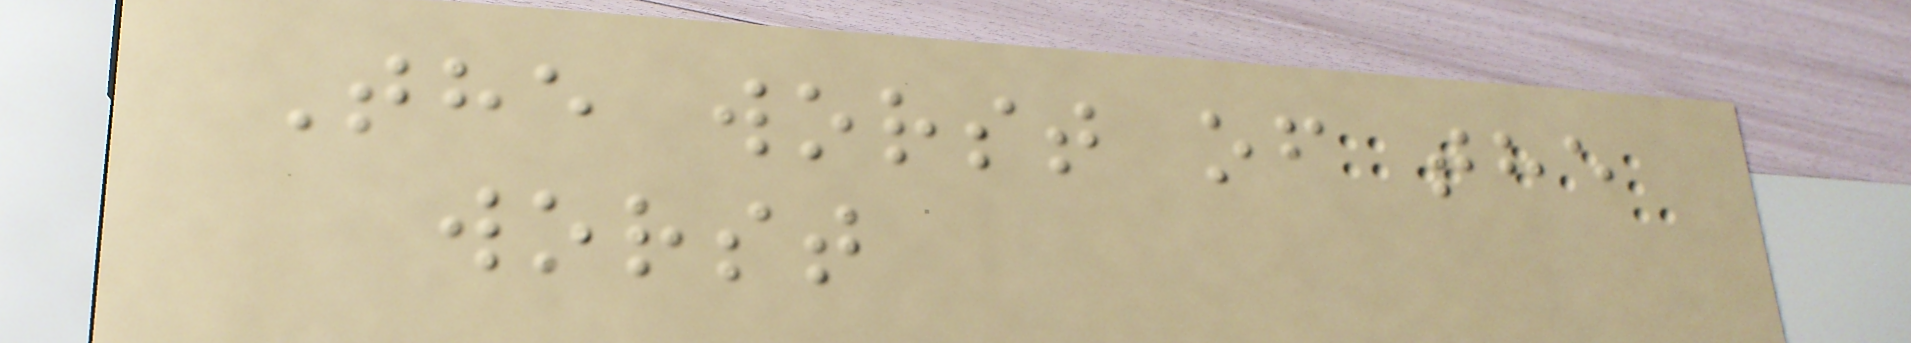The worst of the
worst
